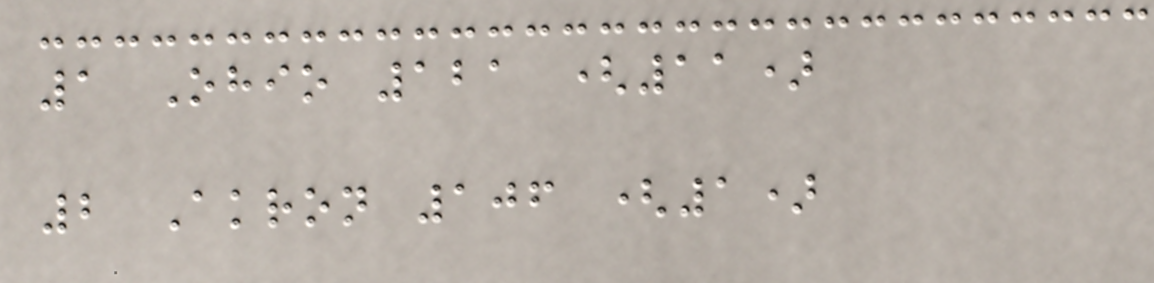1 Ohio 121 (11)
2 Akron 106 (1)
